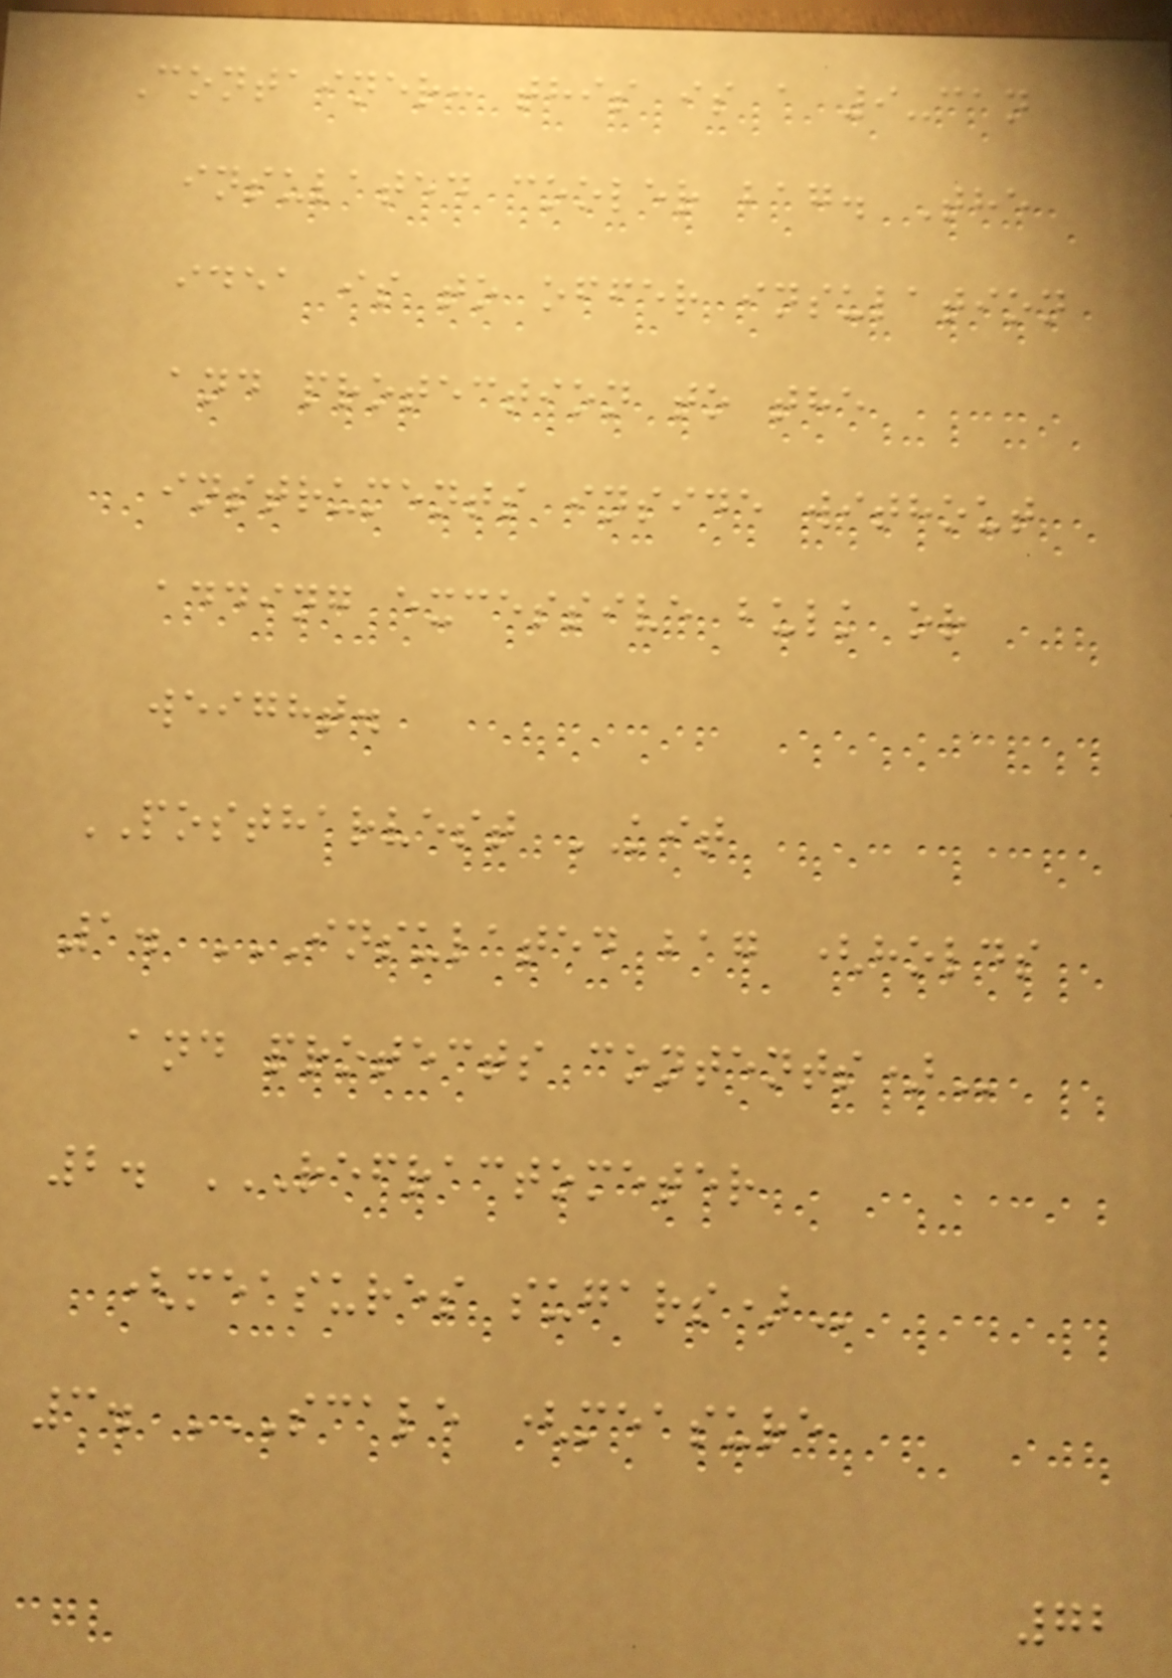Container: this is a 9-can
insulated cooler bag. The
idea is to offer insulation
and protection to the
instruments inside without
adding excessive bulk or
weight.
POSTHARVEST KIT
1. INSULATED BAG (HOLDS
AND PROTECTS CONTENTS)
2. REFRACTOMETER
(MEASURES SUGARS)
3. SCALE (MEASURE
72
